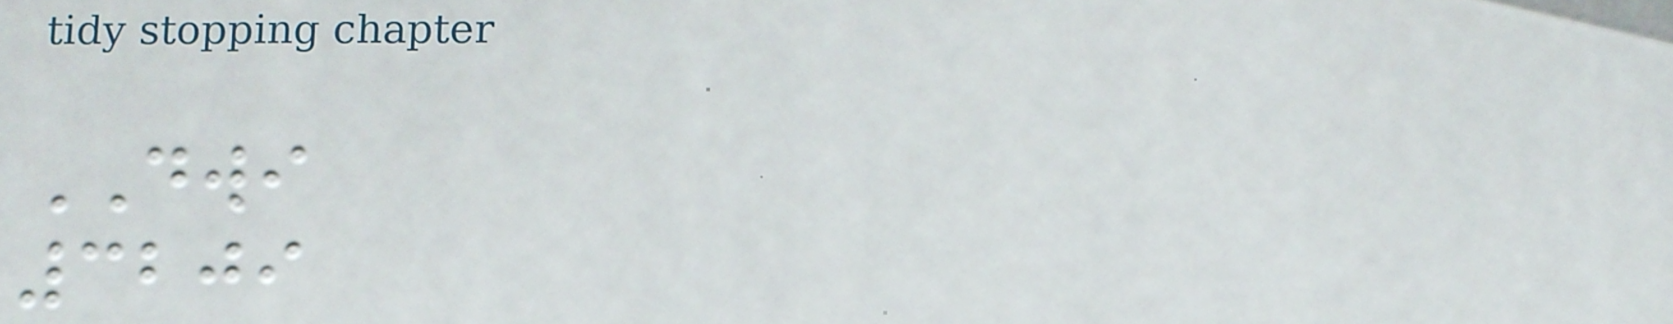DWI
3209
